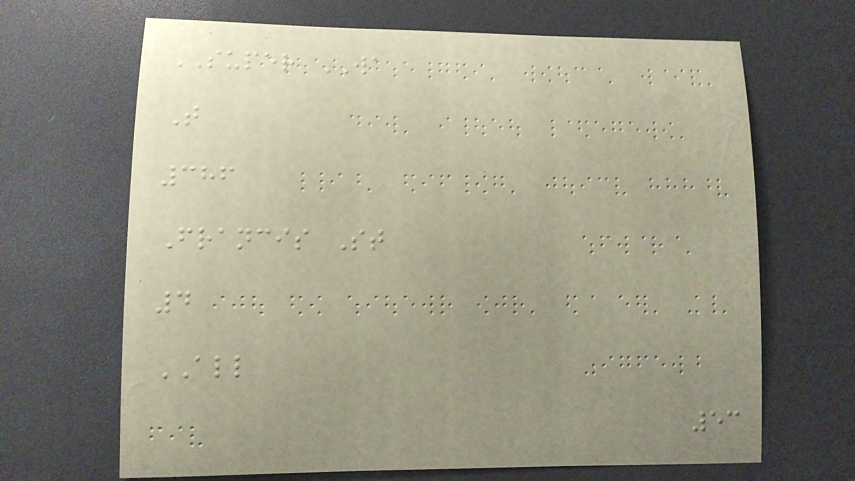SUPER WA
T
386
Francis St
4
ALL
53
